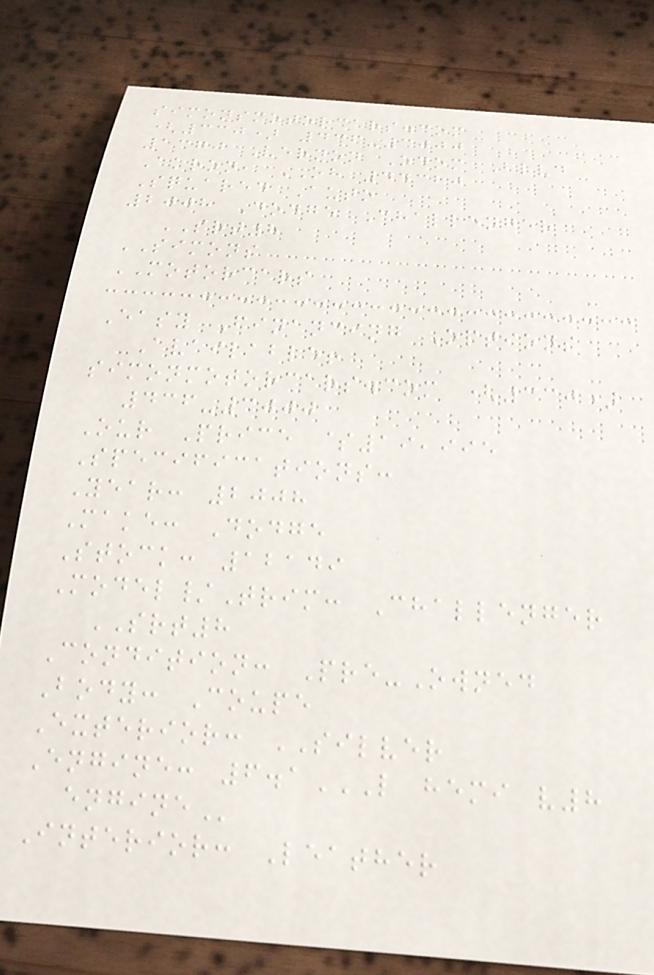simonsmotorcars.com
(330) 436-3000
1370 Vernon Odom Blvd
Akron, OH 44320
Squared Auto
2008 Dodge Challenger
SRT8
SIMONS
MOTORCARS
Easy Financing Options
Available!
simonmotorcars.com (330)
436-3000
Our Price $19,995
Specifications:
Year: 2008
Make: Dodge
Stock: 12149
Model/Trim: Challenger
SRT8
Condition: Pre-Owned
Body: Coupe
Exterior: SILVER
Engine: 6.1L HEMI V8
ENGINE
Interior: Leather
